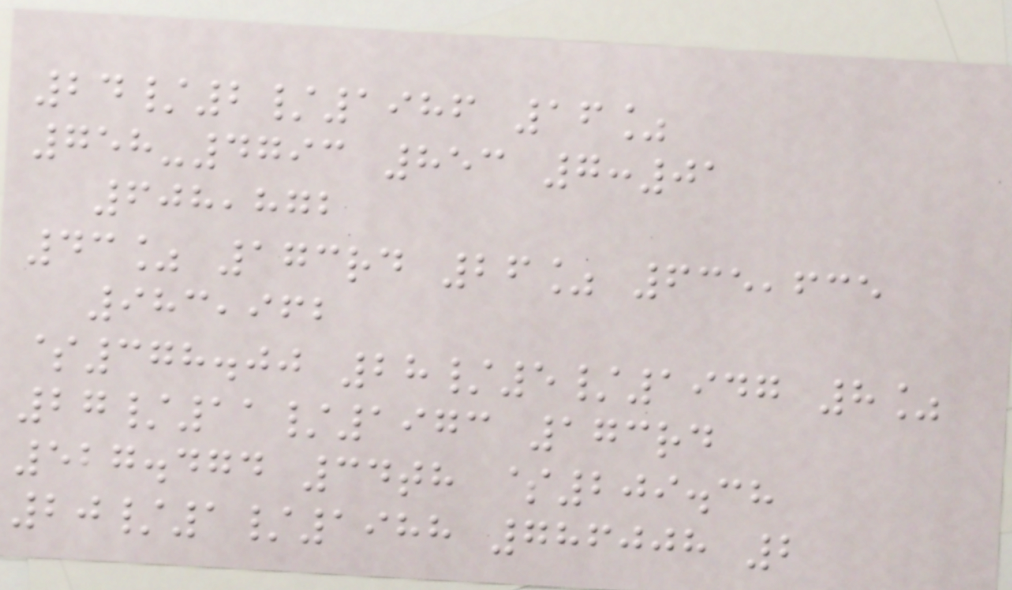24/2/1986 16%
758-4793 853 7:01
608,872
43% 173rd 26% 635,635
983,962
$378.00 28/5/1947 8%
27/11/1973 173rd
527.474 34th $209.38
20/1/1988 786008 2
